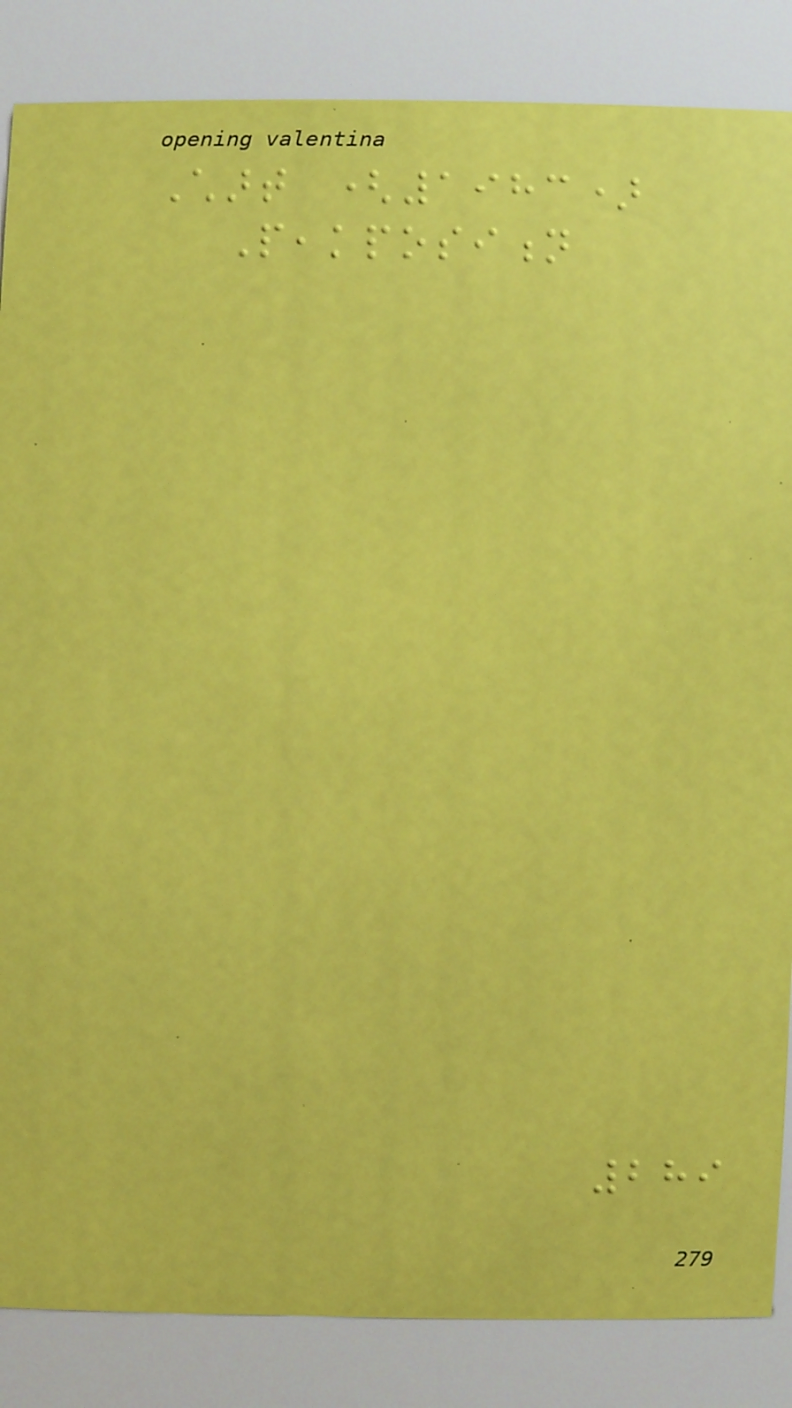Chart (1983)
Peakposition
289
